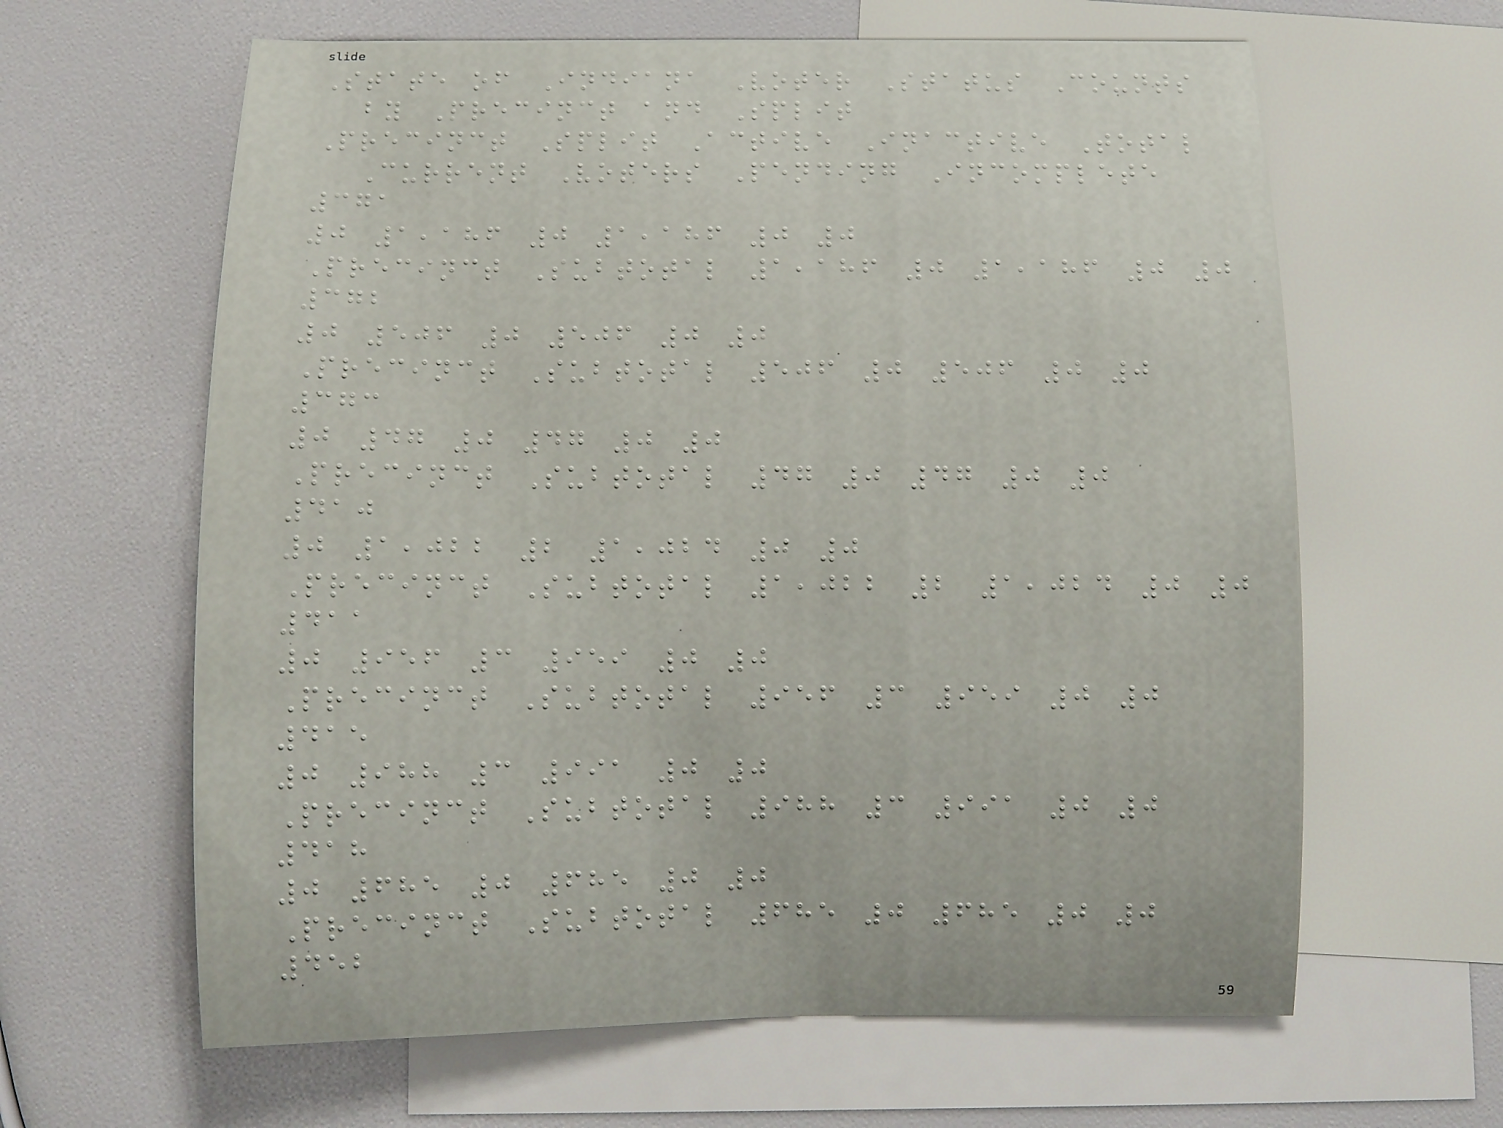State of Indiana Voter Status Counts
by Precinct and Split
Precinct Split Active Inactive Total
Current Voters Pending Incomplete
371
0 1,186 0 1,186 0 0
Precinct Subtotal 1,186 0 1,186 0 0
372
0 506 0 506 0 0
Precinct Subtotal 506 0 506 0 0
373
0 47 0 47 0 0
Precinct Subtotal 47 0 47 0 0
410
0 1,022 2 1,024 0 0
Precinct Subtotal 1,022 2 1,024 0 0
411
0 956 3 959 0 0
Precinct Subtotal 956 3 959 0 0
415
0 988 3 991 0 0
Precinct Subtotal 988 3 991 0 0
418
0 685 0 685 0 0
Precinct Subtotal 685 0 685 0 0
452
